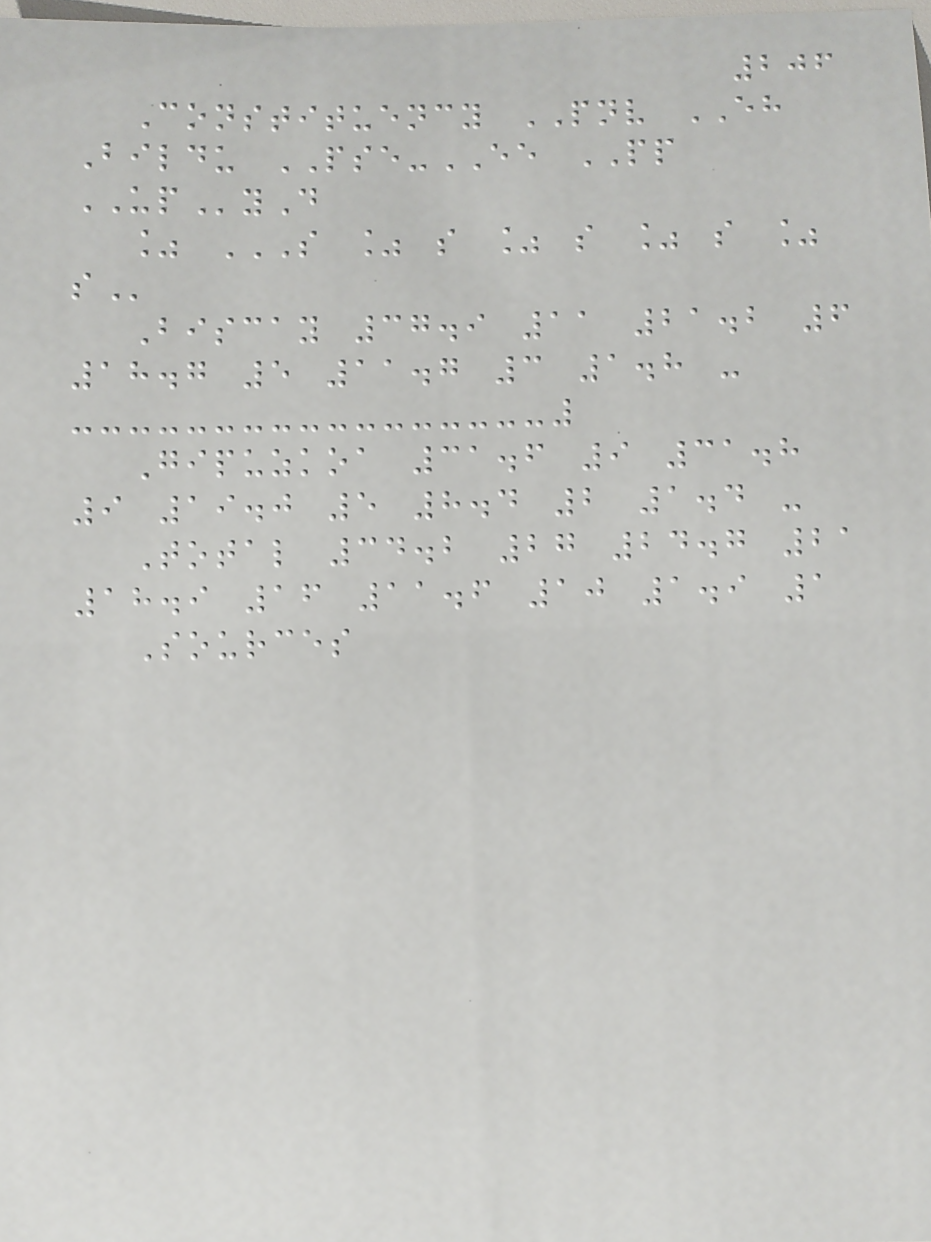206
Constituency PNV EH
Bildu PSE-EE PP
UPyD
% S % S % S % S %
S
Biscay 37.9 11 21.2 6
18.7 5 11.7 3 1.8 -
Gipuzkoa 31.6 9 31.8
9 19.0 5 8.4 2 1.4 -
Total 34.2 27 24.7 21
18.9 16 11.6 10 1.9 1
Sources
